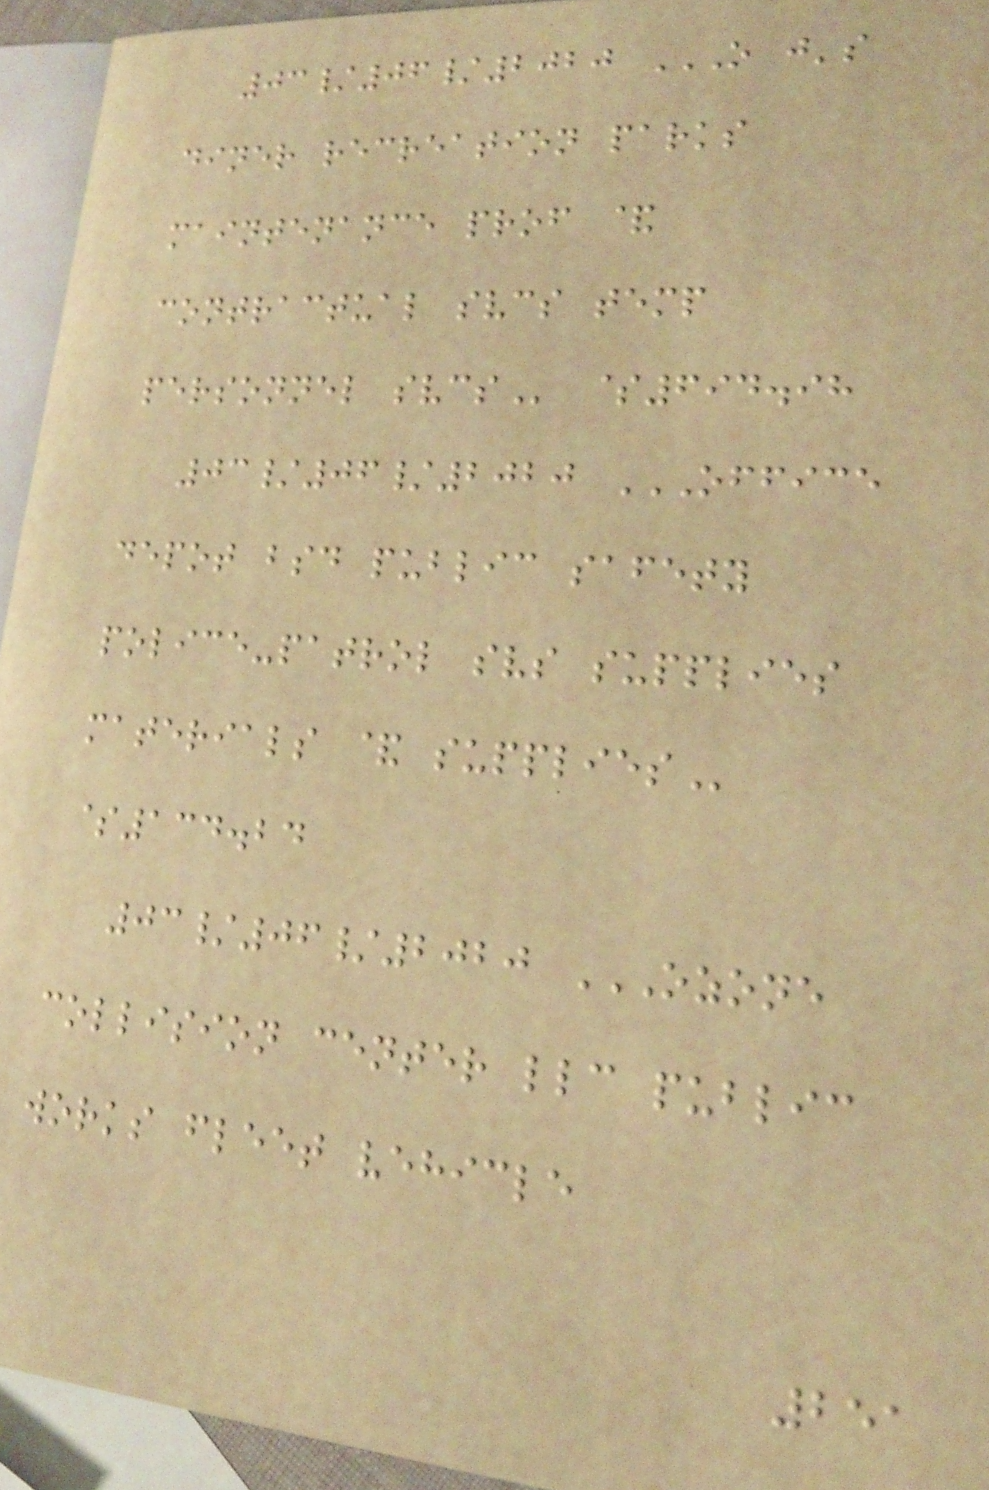03/06/2020 O J'S
DINER RECREATION PARKS
MAINTENANCE PROF &
CONTRACTUAL SVCS TEMP
PERSONNEL SVCS $694.98
03/06/2020 OFFICE
DEPOT BSD PUBLIC SAFETY
POLICE-PATROL SVS SUPPLIES
MATERIALS & SUPPLIES
$134.24
03/06/2020 OZONE
COLLISION CENTER LLC PUBLIC
WORKS FLEET VEHICLE
251
